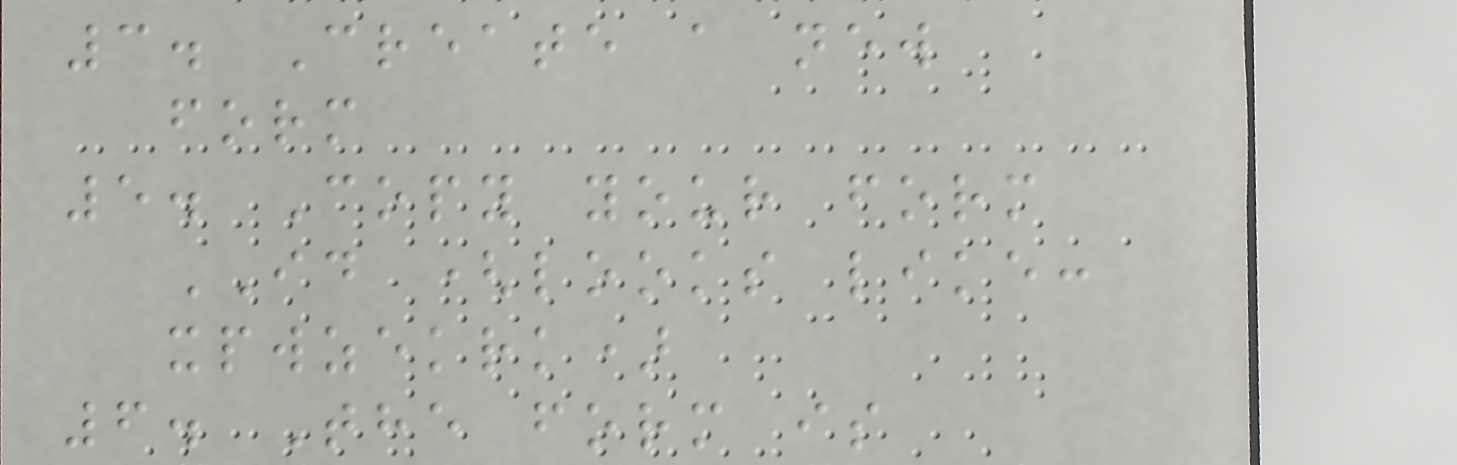3. Create a new
form
5. Copy your form
ID (looks like:
xpwzekrk)
6. The form is
